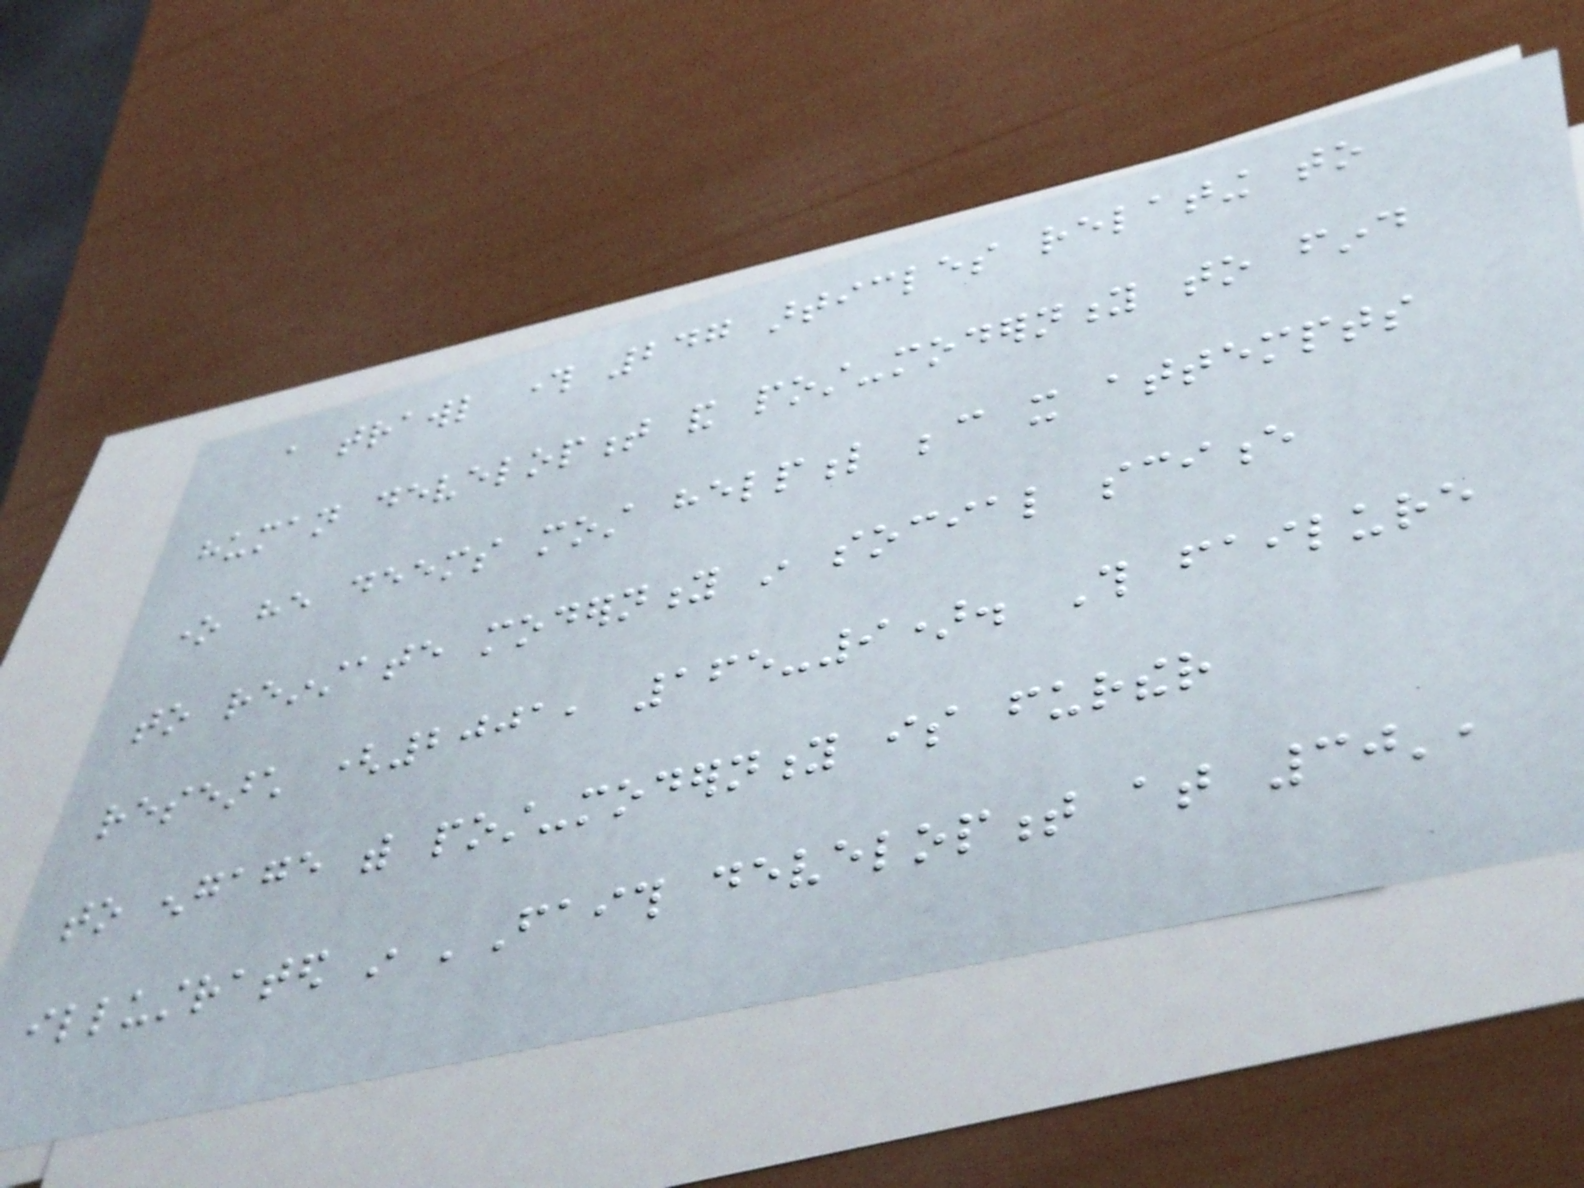a trawl through 247 articles relating to
human development and post-modernity to find
one he deems most helpful because it attempts
to reinstate modernity in social science
research (2001, 165-9). This failure
to engage with post-modernity is further
illustrated in 'Faith development at 30',
